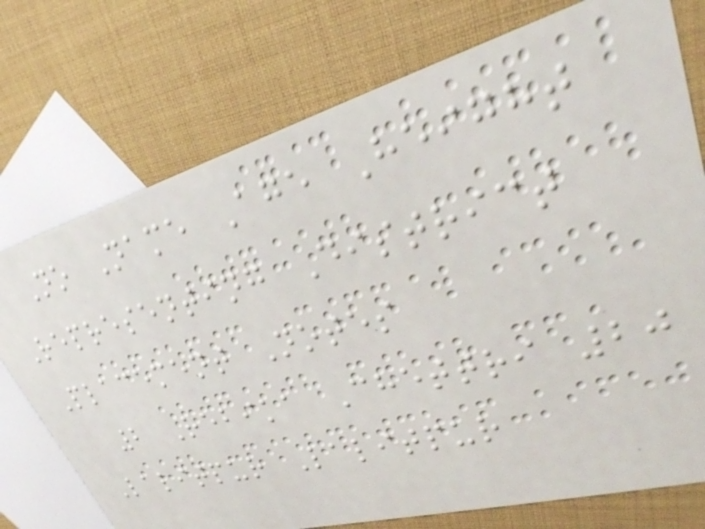No Name Age Height
Representing District
Placement Notes
2 Rebika Chettri 20
Lalitpur Lalitpur
